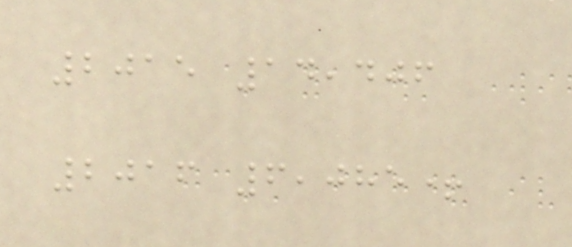2015 14,406
2016 6,085+
